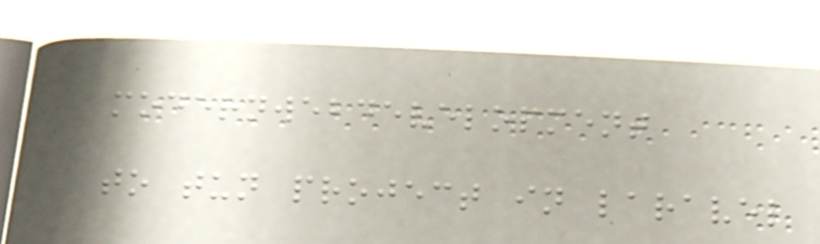modernwebdevelopment
to tun project in laravel
